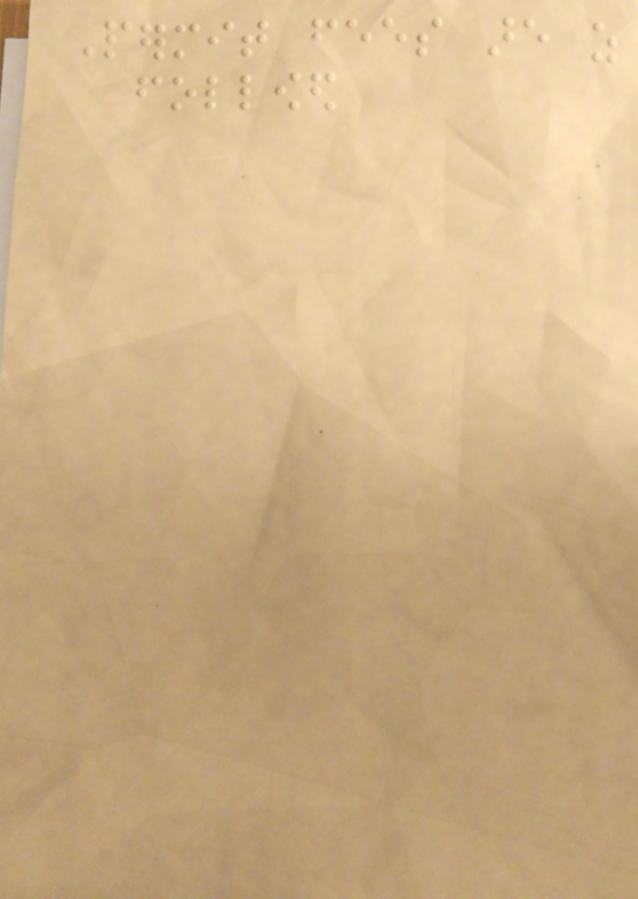Permit fees are as
followed
